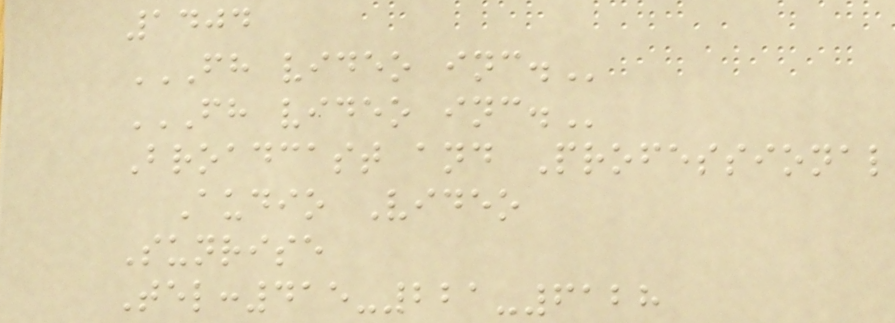1404
FH VIDEO INC.
FH VIDEO INC.
Broadcast and Professional
Audio Video
Sunrise
Tel:415-221-6128
